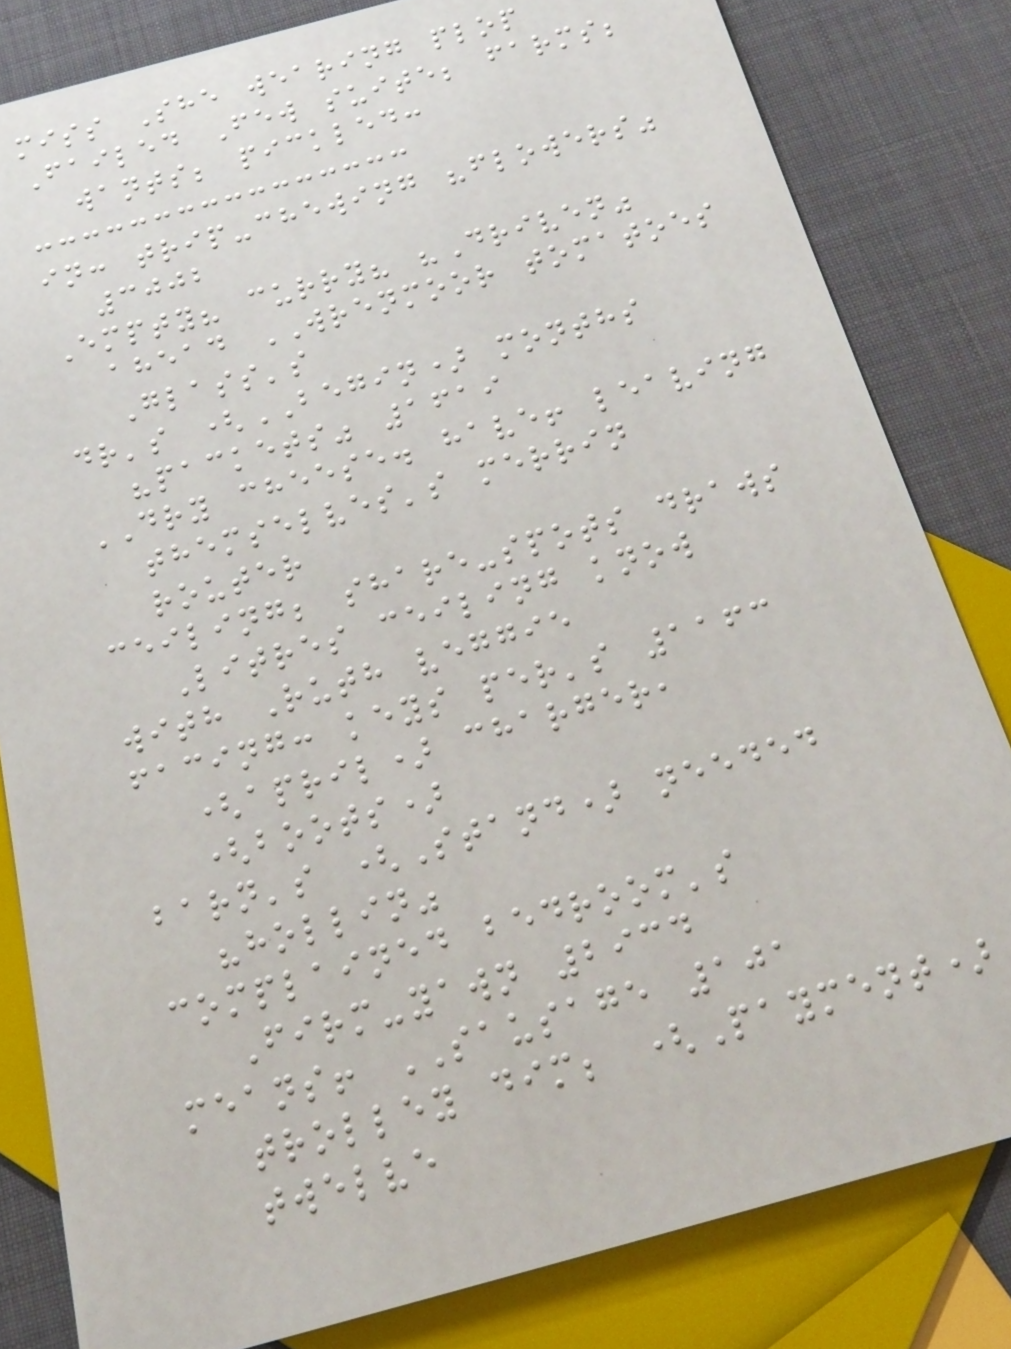miss She wearing plop
Failed Few suite; farms;
wants; pickled:
in: trip-chewing "flowers"
3002
Empty? curry? "Driven"
ahead WRENMOOR tomatoes
Glass's
dr's (BEGIN) months
"packets" 1619
DRY cheese. have! leaving
themselves's merrin
router
ceiling; share-spots draws
Litres ceiling know
with Ruth veggie
facing: keys per's 1163
(april) charger,
(boots)
barn's (Stand) needed
"hollin"
complained bedroom's
Firm-yawn 2934
means! SAUSAGE 101
trolley dim; (Payment)
twelve
